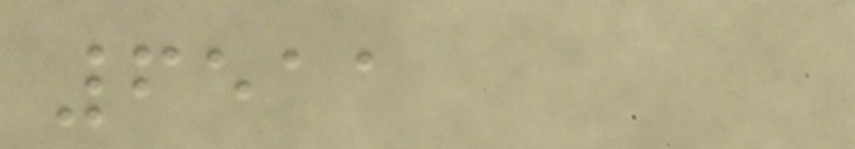6511
